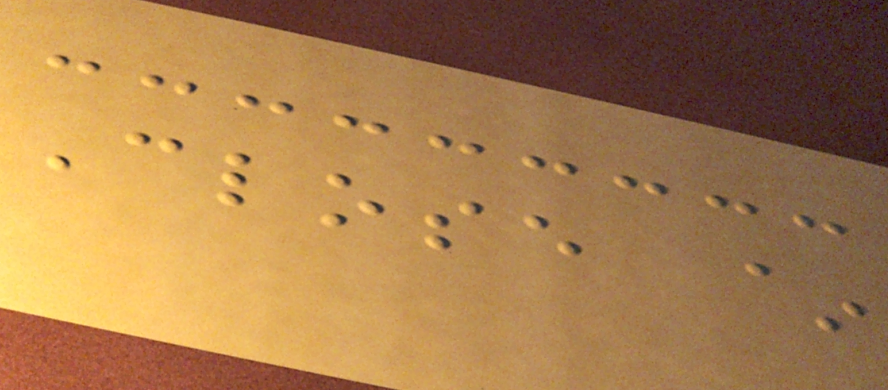Close ~
